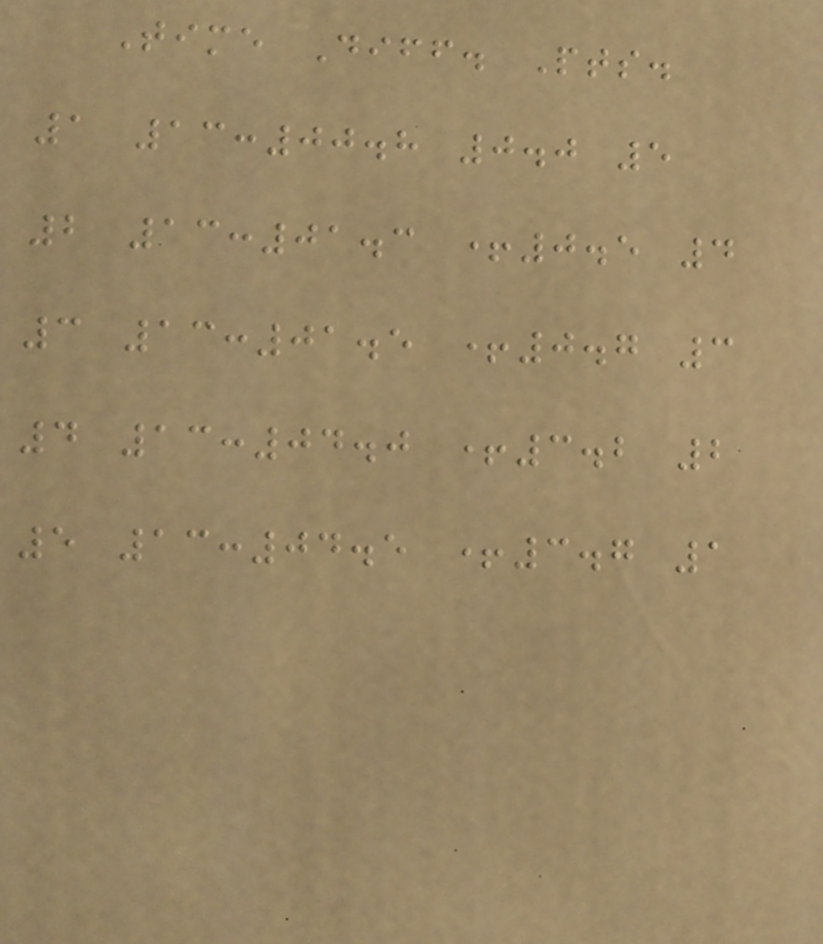Time Diff. Pts.
1 13:00.8 0.0 5
2 13:01.3 +0.5 4
3 13:01.5 +0.7 3
4 13:04.0 +3.2 2
5 13:04.5 +3.7 1
